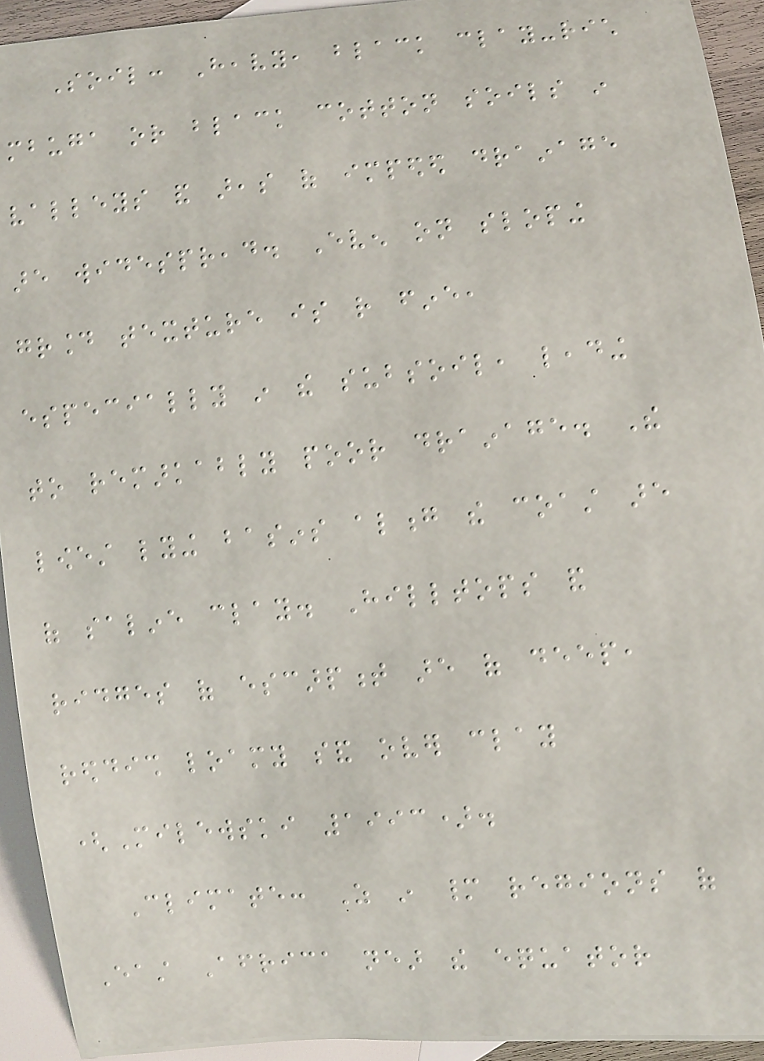Soil: Heavy, black clay-rich
mbuga or black cotton soils in
valleys and areas of impeded drainage
are widespread. Even on sloping
ground texture is rather fine,
especially in the subsoil, leading
to remarkably poor drainage. The
lowest lying basins along the coast are
of saline clay. Hilltops and
ridges of escarpment are of deep,
reddish loamy sand over clay
(Milewski 1993).
Climate: As in many regions of
East Africa near the equator
